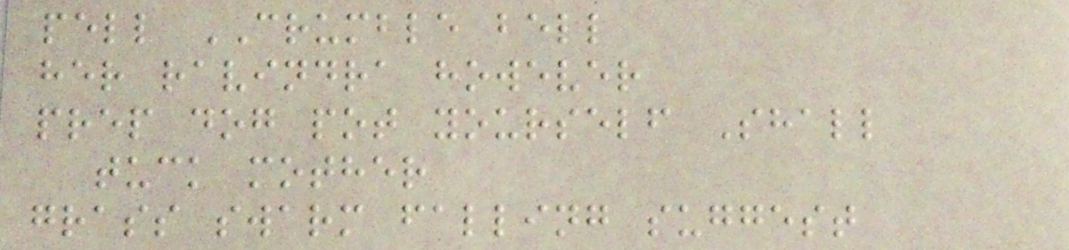pell CRUMBLE bell
her ravindra however
prep dog pot yourself Shall
tuck mother
grass swarm falling suggest
